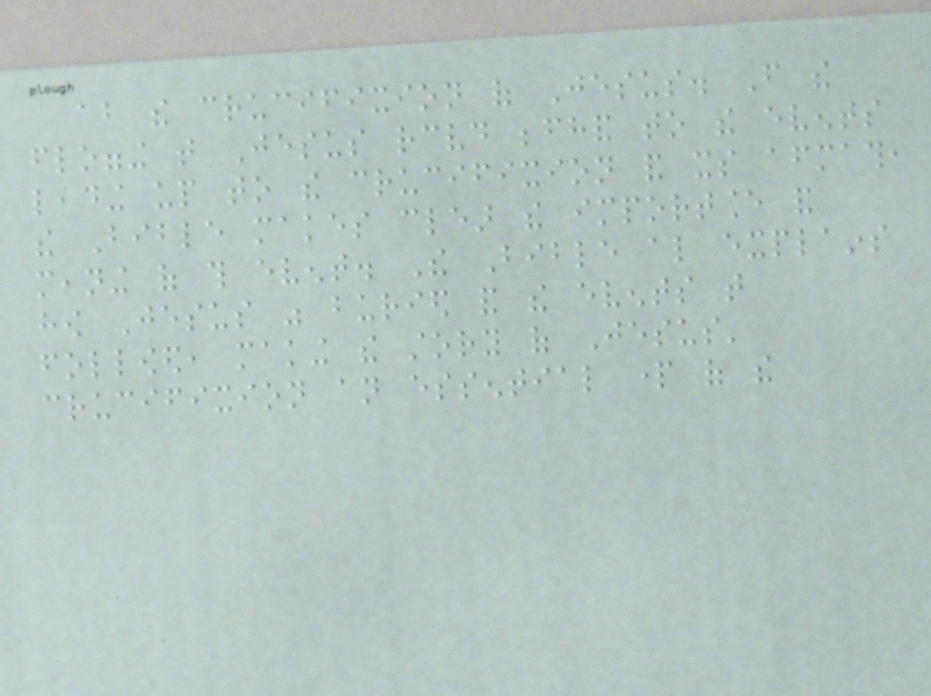about the crucifixion of Jesus. From the
flogging that Jesus received beforehand to the events
leading up to the crucifixion and its aftermath,
the Bible makes clear the importance and
meaning of this event. The Bible also explains
how Jesus was buried and the events that
followed, making the story of Jesus'
crucifixion an essential part of the
